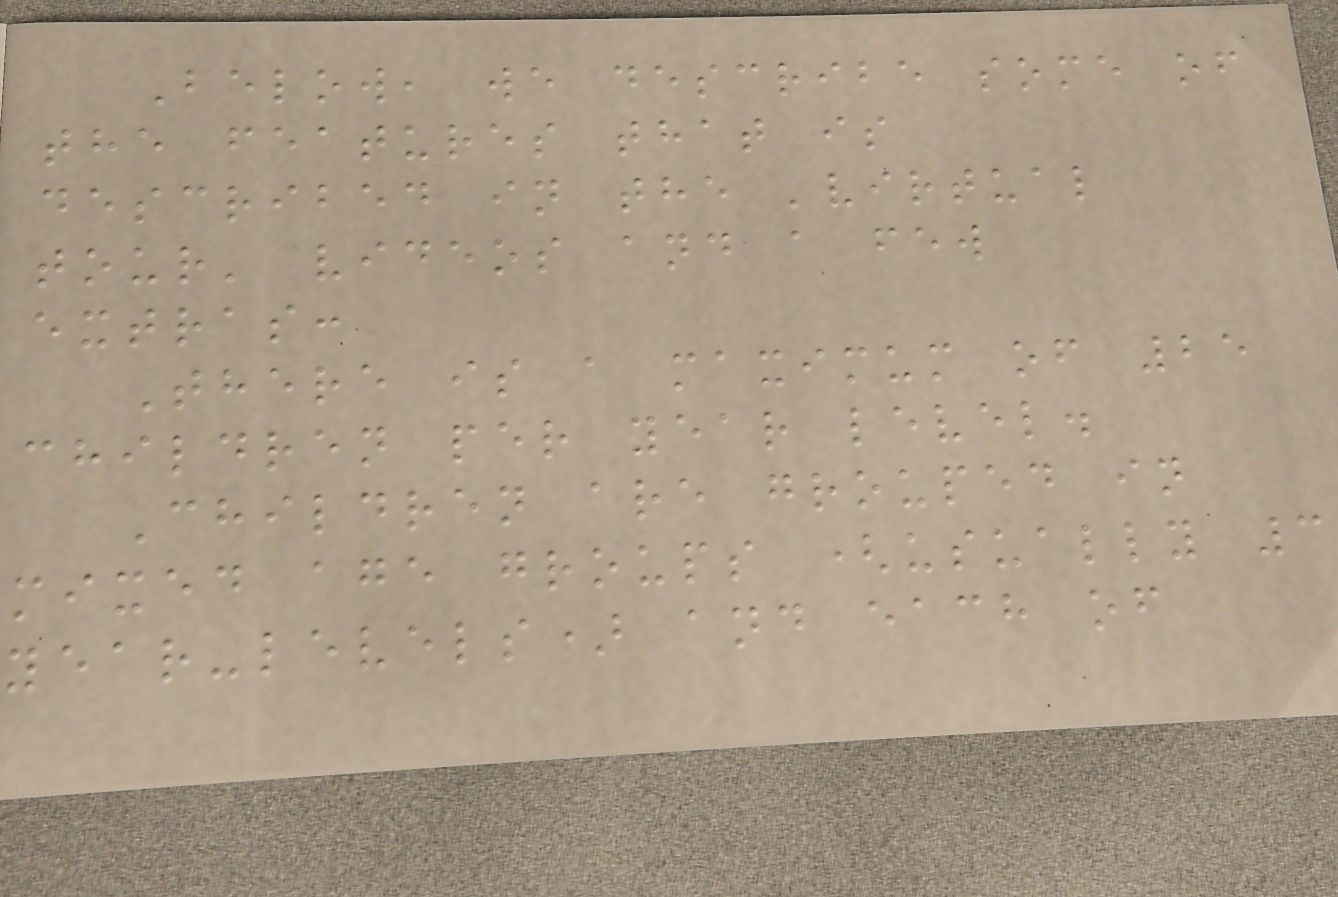Below, we describe some of
the features that is
described in the 'virtual
tour' videos and a few
extras:
There is a maximum of 25
children per year level.
Children are grouped in
mixed age groups (usually 3
year-levels) and each of
